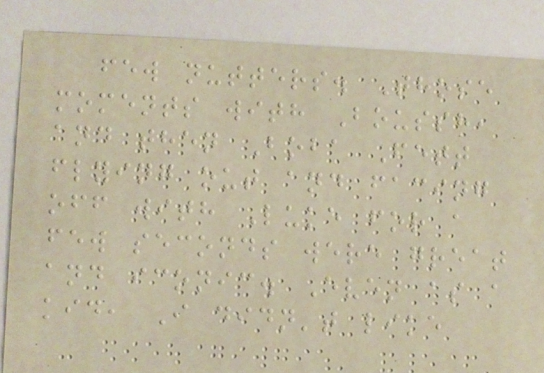few nutters. Those
moments with Boussh,
and then Boba Fett
flying out and facing
off with Luke for a
few seconds were great
and iconic. Even as a
kid, I didn't like
